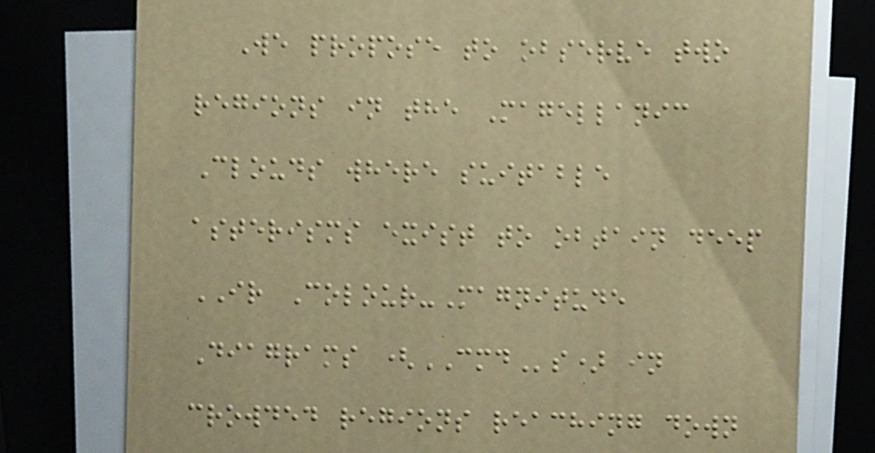We propose to observe two
regions in the Magellanic
Clouds where suitable
asterisms exist to obtain deep
IR Colour-Magnitude
Diagrams (CMDs) in
crowded regions reaching down
